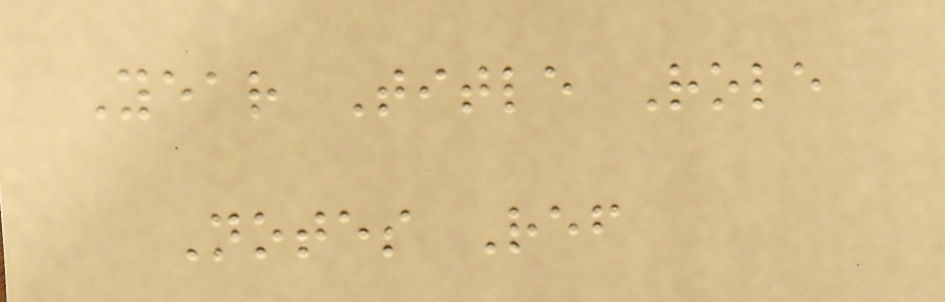Year Title Role
Notes Ref
